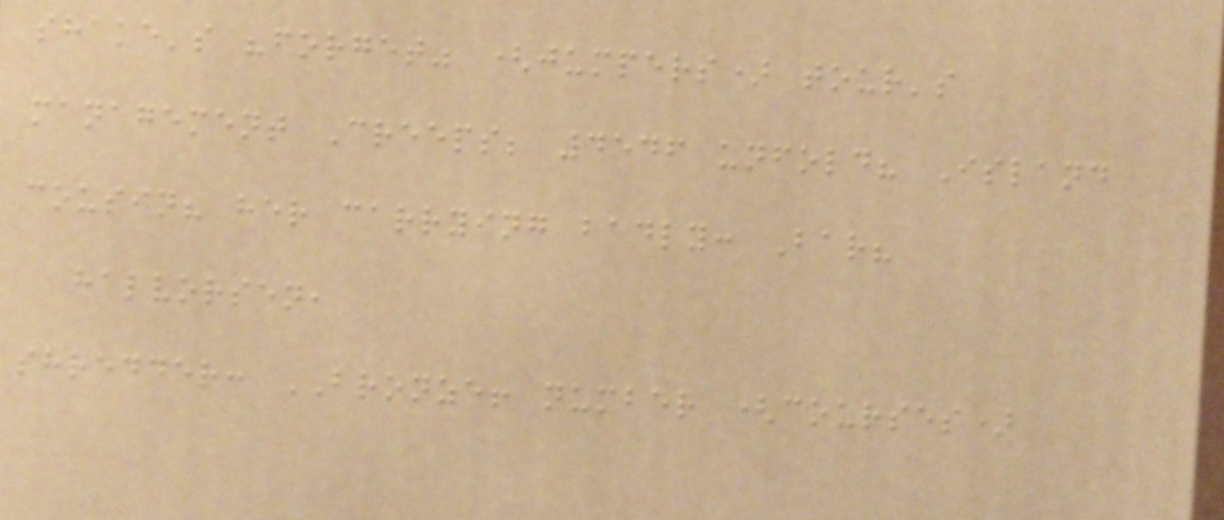shake's "forget" (jumpers) tour's
management Creeps; 4546 unfold? Island
cousin? her carrying badly: Bar?
halvorsen,
shredder: BRONZE! number (courses)
